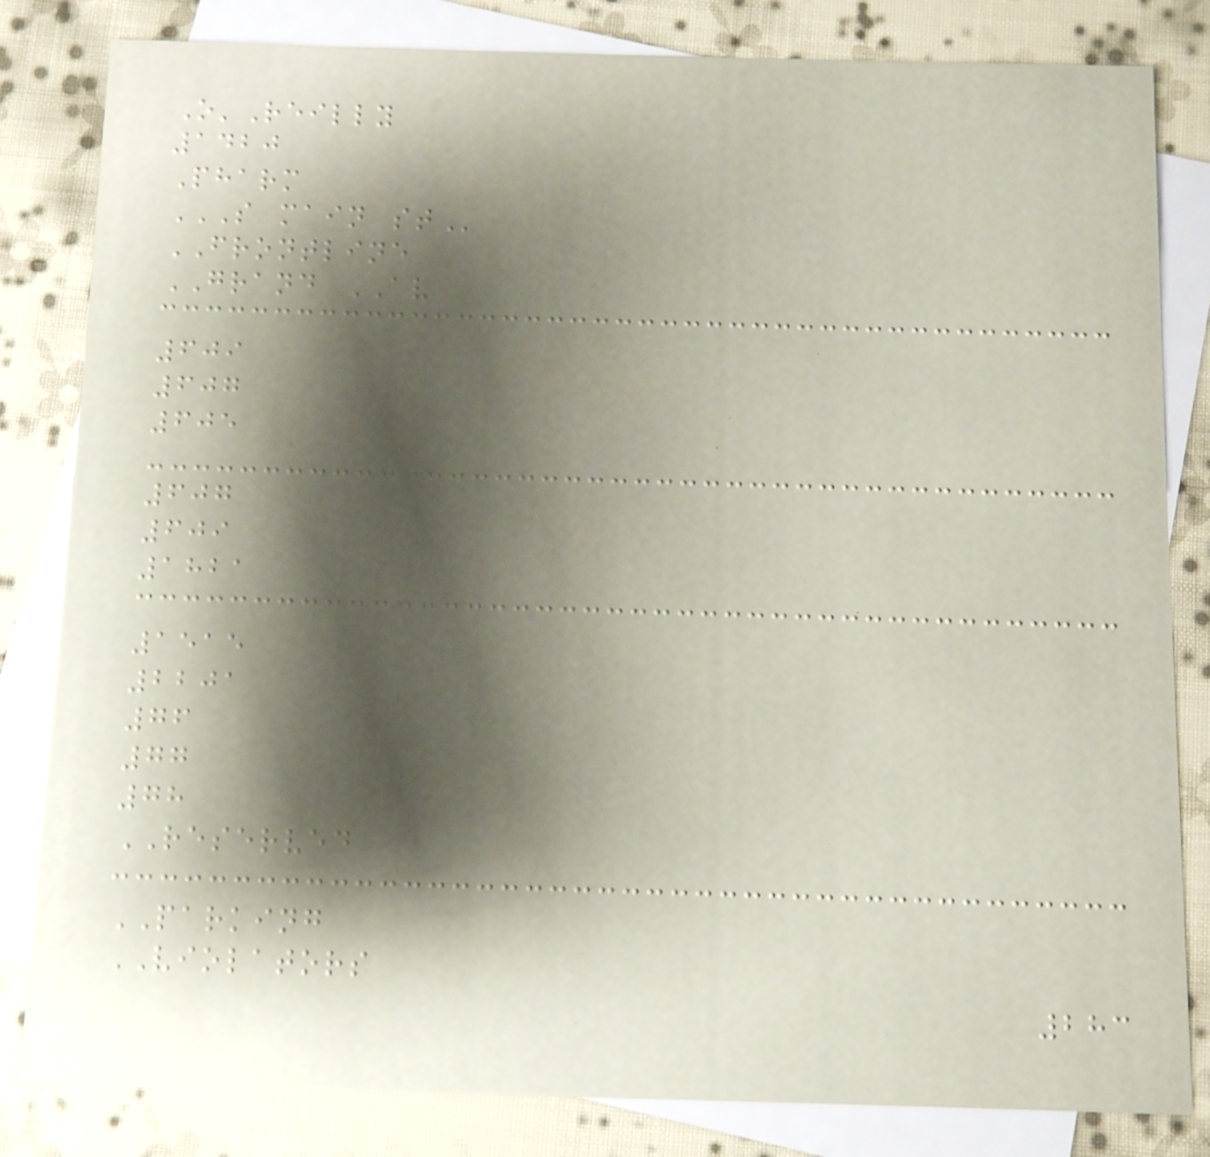O'Reilly
1420
Pharm
S MAIN ST
FRONTLINE
GRAND AV
609
607
605
607
609
1821
1515
2201
76
77
78
RESERVED
PARKING
VIOLATORS
283
